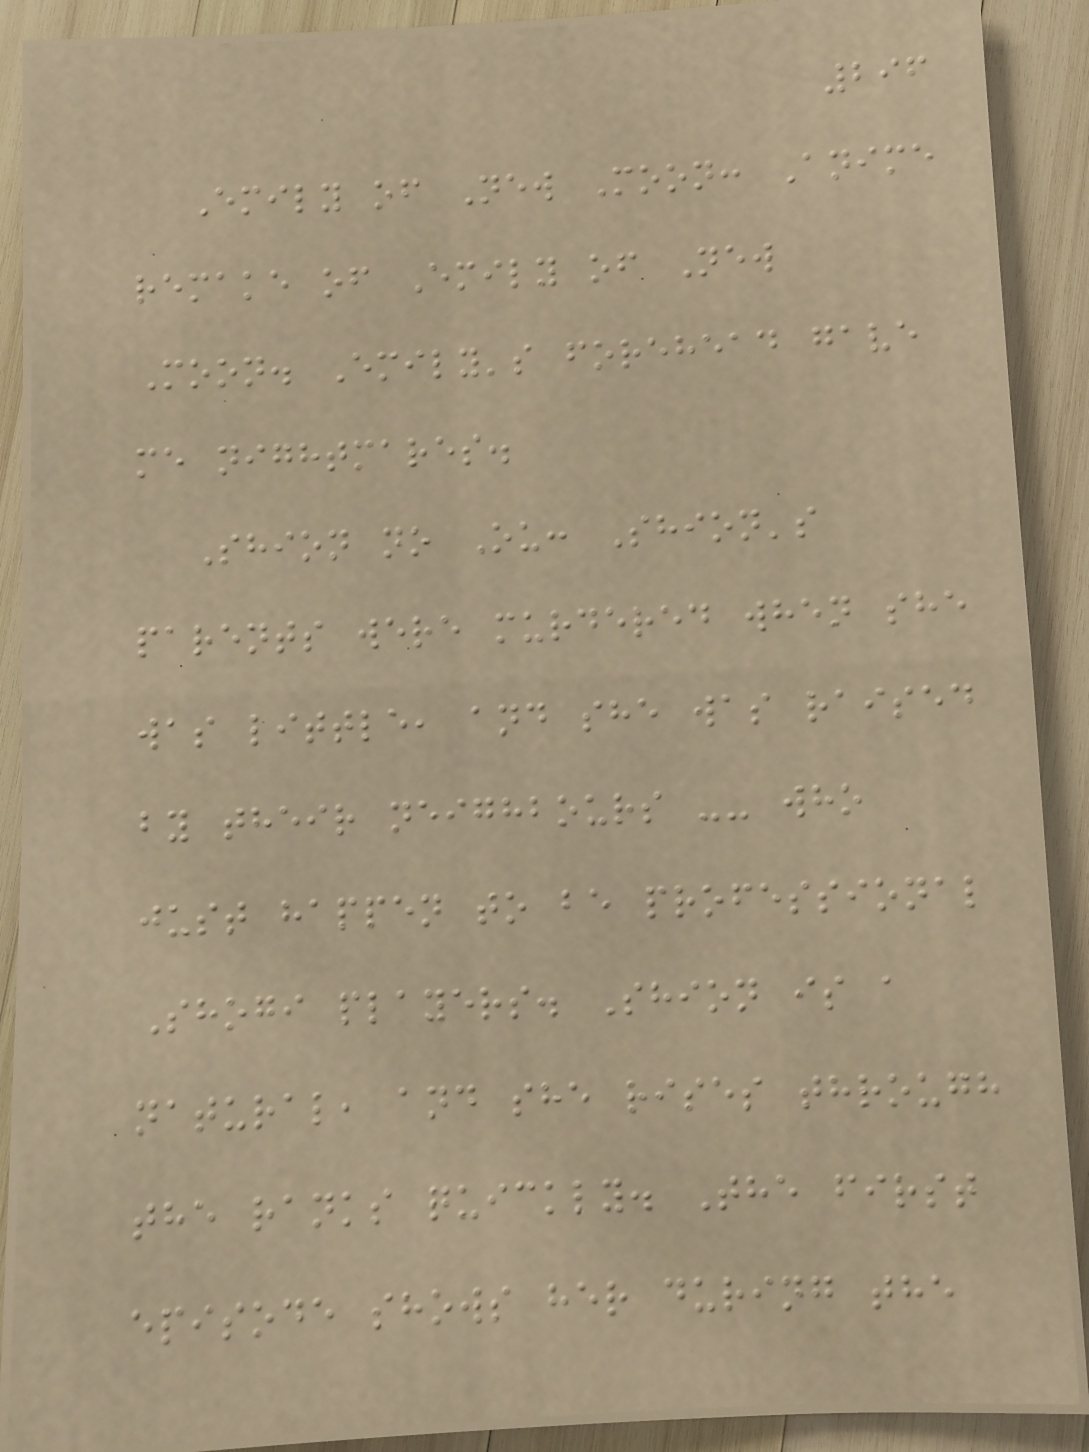296
Emily of New Moon: Anime
remake of Emily of New
Moon. Emily's forehead gave
me nightmares.
Shion no Ou: Shion's
parents were murdered when she
was little, and she was raised
by their neighbours -- who
just happen to be professional
Shogi players. Shion is a
natural, and she rises through
the ranks quickly. The first
episode shows her during the
